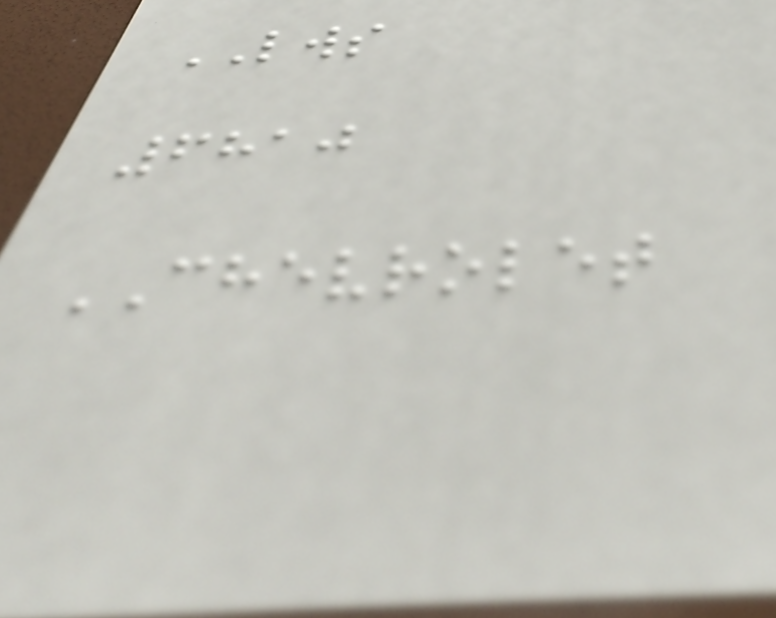LWS
6810
CHEVROLET
